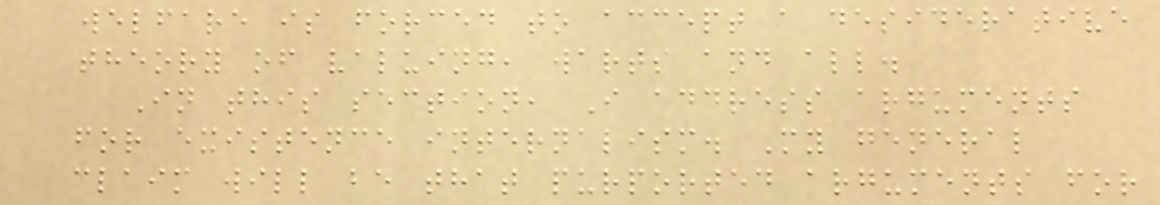welfare is forced to accept a desiderative
theory of valuing, warts and all.
In this section, I address arguments
for existence internalism. My general
claim will be that purported arguments for
